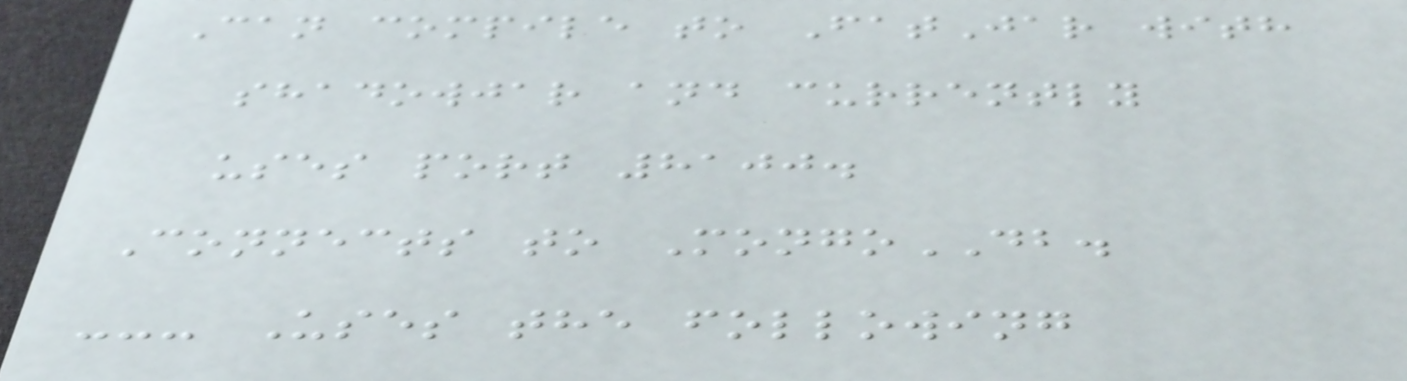Can compile to FatJar with
shadowjar and currently
uses port 8100.
Connects to MongoDB.
--- Uses the following
